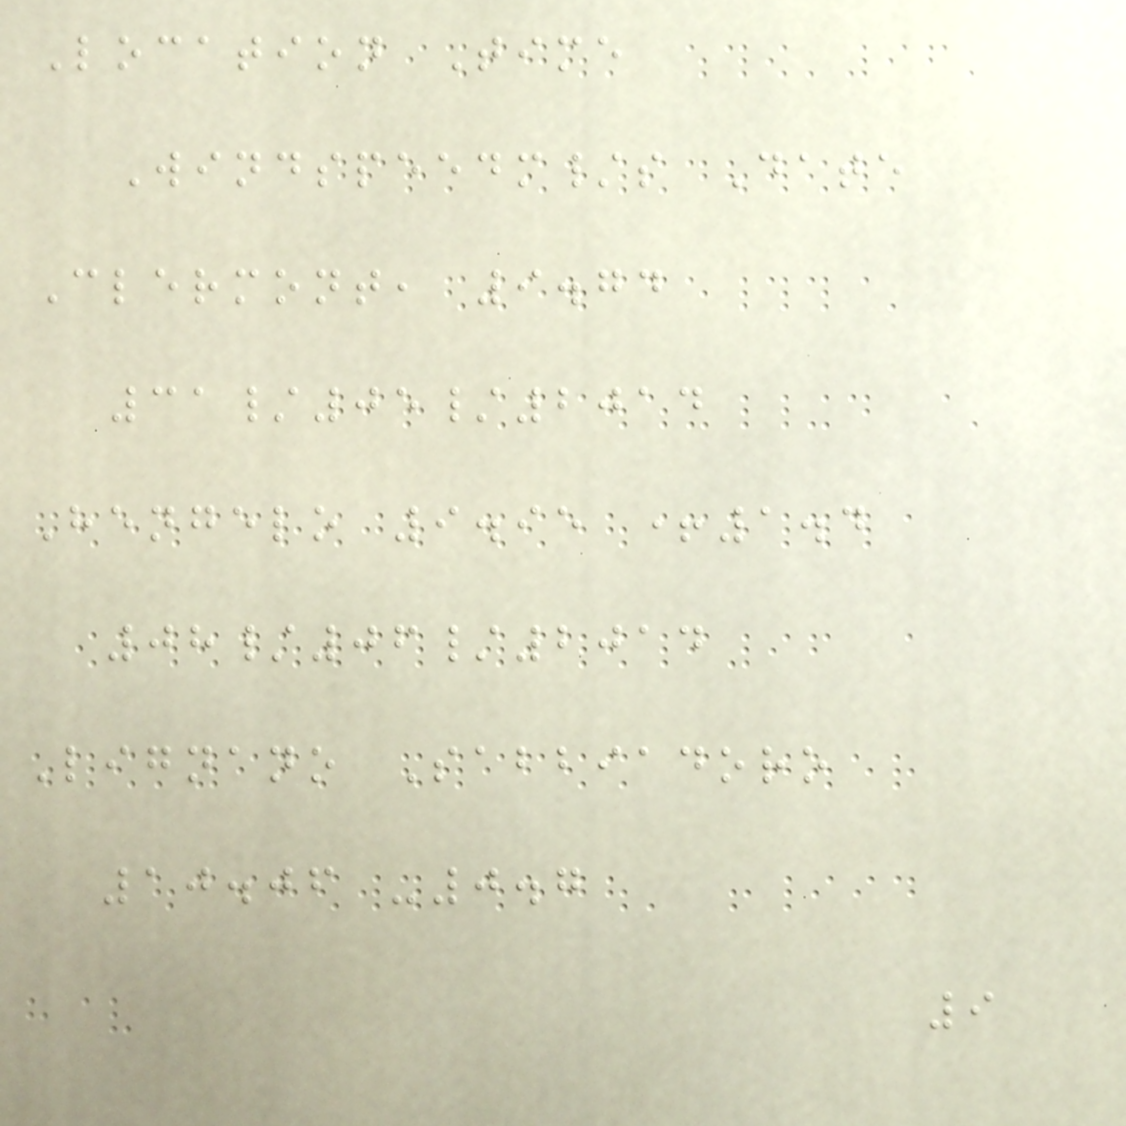Location Time
Windspeedm/s Date
Clermont, 9.74
31/05/2014
Hengelo 9.95 +1.4
08/06/2014
Lignano Sabbiadoro
10.06 -0.7
9
